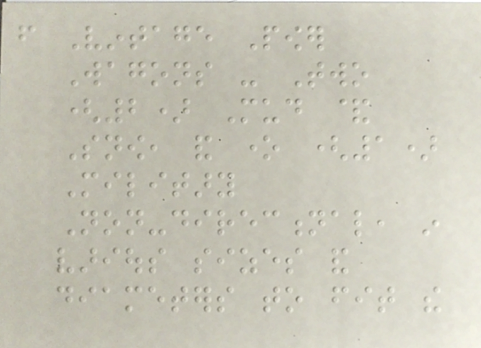from Vintage Power
Wagons - Two
(2) Mud &
Snow, and one (1)
Military
Non-directional, in
various sizes and
diameters to fit the
